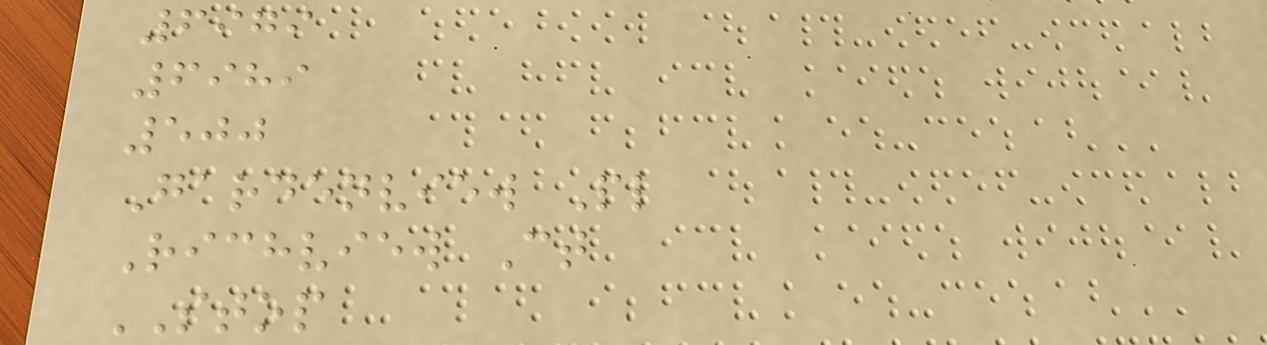6979
6989
500
Gardenview Pl
Richview Ct
STOP
